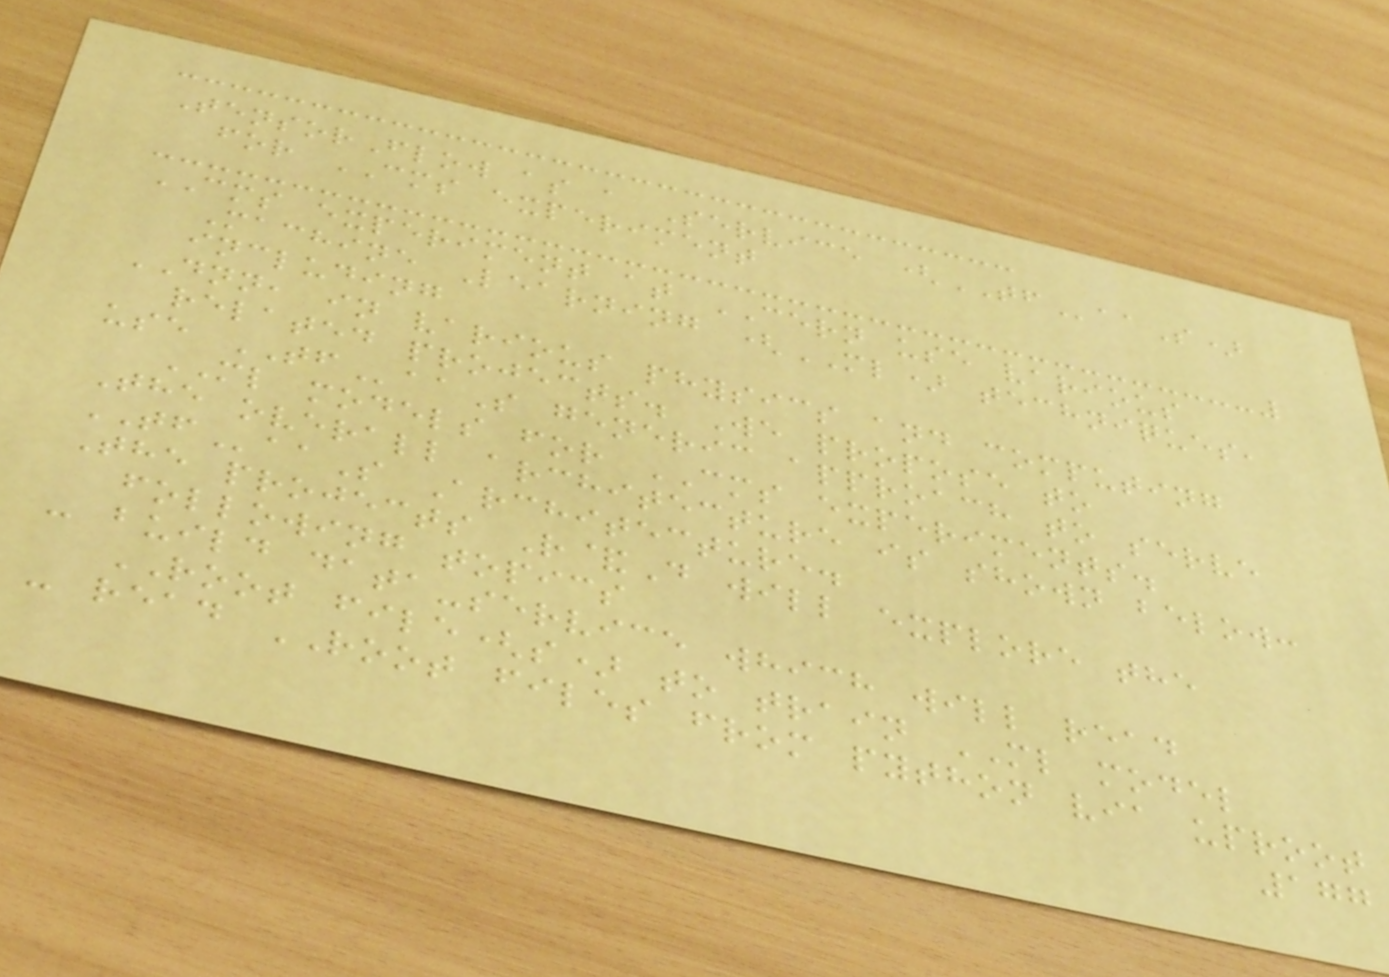TensorFlow as a Service (TFaaS)
for CMS experiment
CMS experiment at CERN use various
Machine Learning (ML) techniques,
including
DNN, in various physics and computing
related projects. We propose to
use TFaaS generic approach to serve
ML models for CMS experiments.
The overall architecture is shown below:
TFaaS Architecture.
The projects R&D will explore the
following topics
- build data-service which will read
ROOT file(s) to train ML model
- read ROOT files from python via uproot
177
